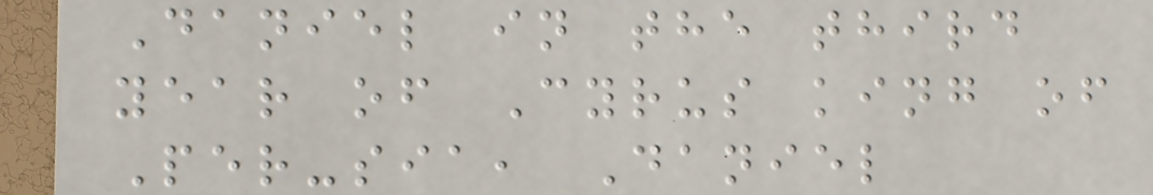Daniel in the third
year of Cyrus king of
Per-sia, Daniel
